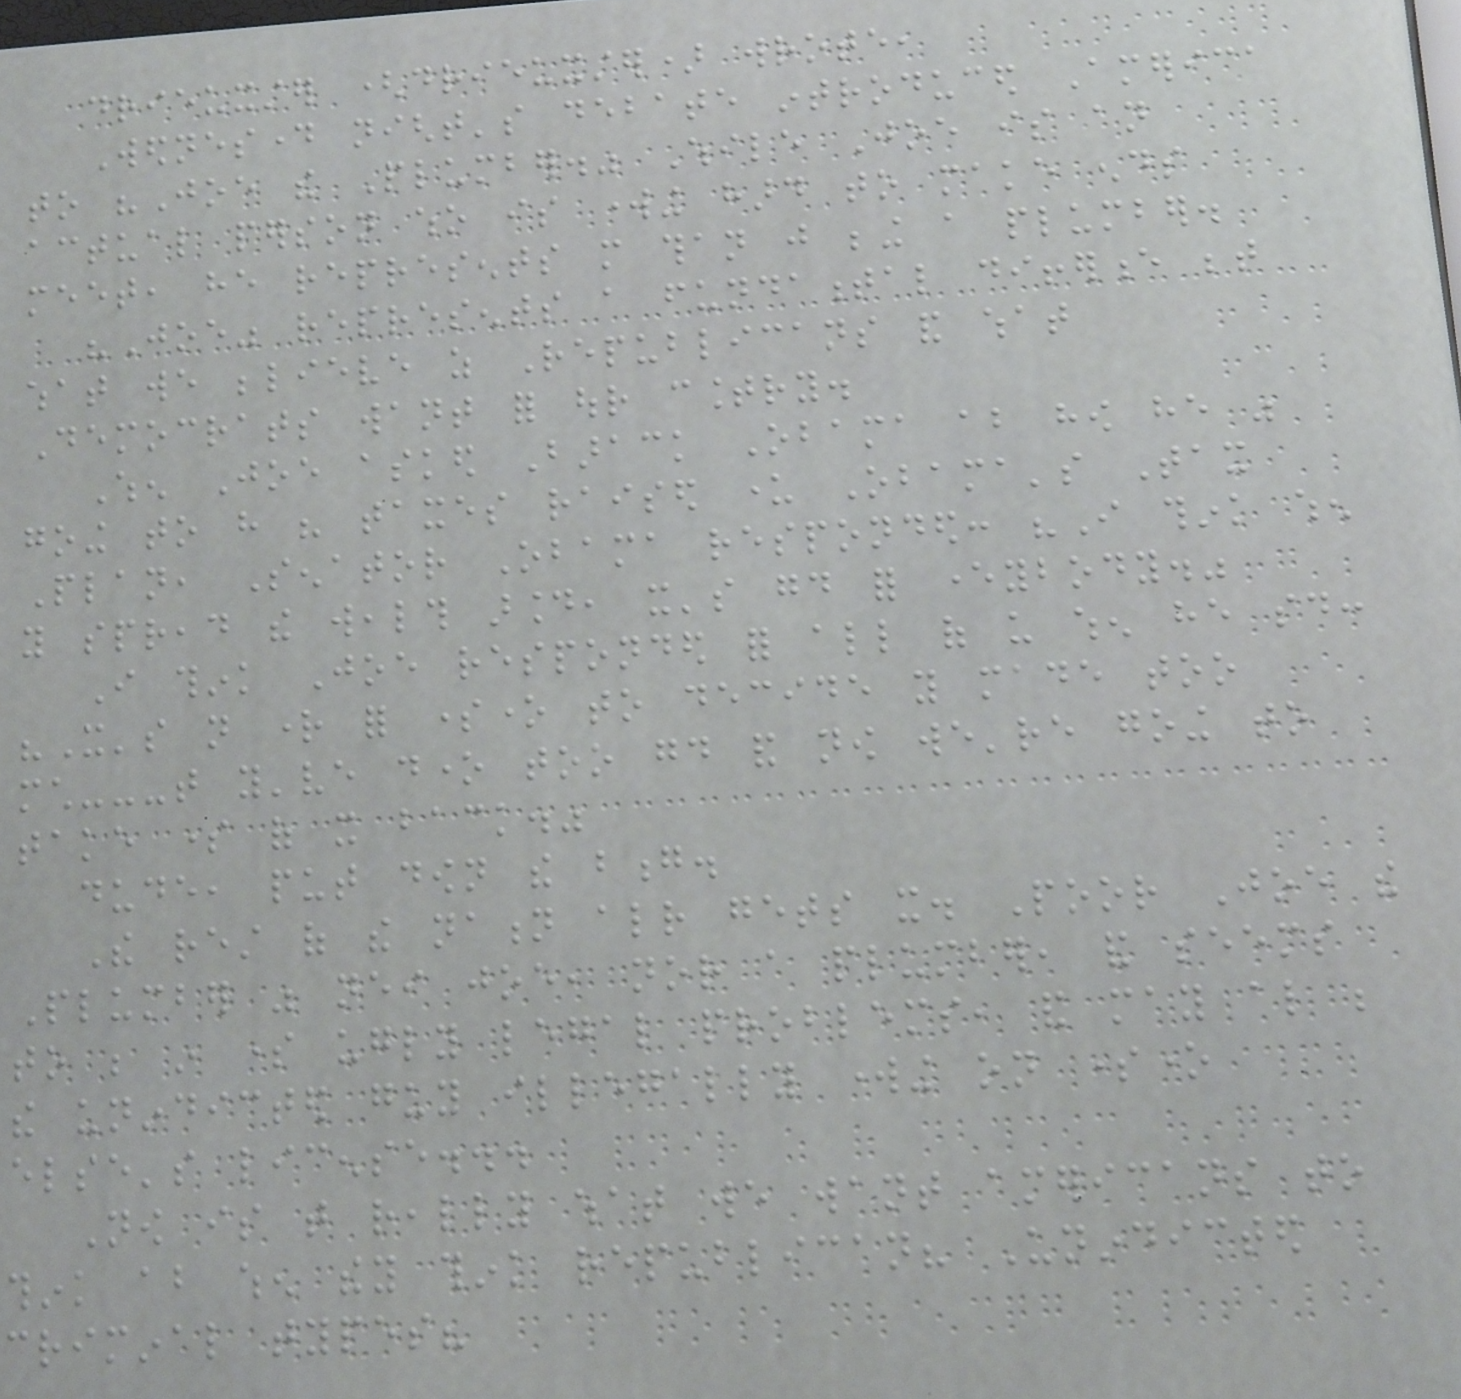drieuxster (drieuxster) wrote,
Wednesday night's debate introduced America
to "Joe the Plumber." While Joe is an
actual person who is working hard to make ends
meet, he represents more than just being a plumber.
"Joe" represents a fundamental difference between
what we believe as Republicans and what
Democrats want for our country.
When Joe asked Barack Obama about how he was
going to have his taxes raised under Obama's Tax
Plan, Senator Obama responded: "I think when
you spread the wealth around, it's good for everybody."
I think Joe responded for all of us when he said:
"It's not right for someone to decide you made too
much---that you've done too good and now we're going to
take some of it back."
dude, put down the bong.
The rest of the nation already gets it. Poor Joe the
Plumber was neither joe, nor a plumber, and seems
to be in some ugly legal problems, and may also be
the unindicted guy illegally working on someone
else's license...
Now is that really what we want americans to
think about when they think republican? Unindicted
criminal types?
